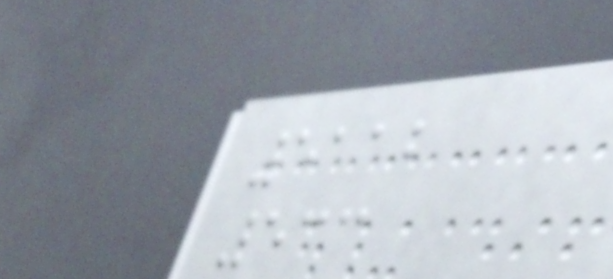5112
533
